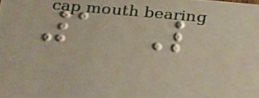1 Like
